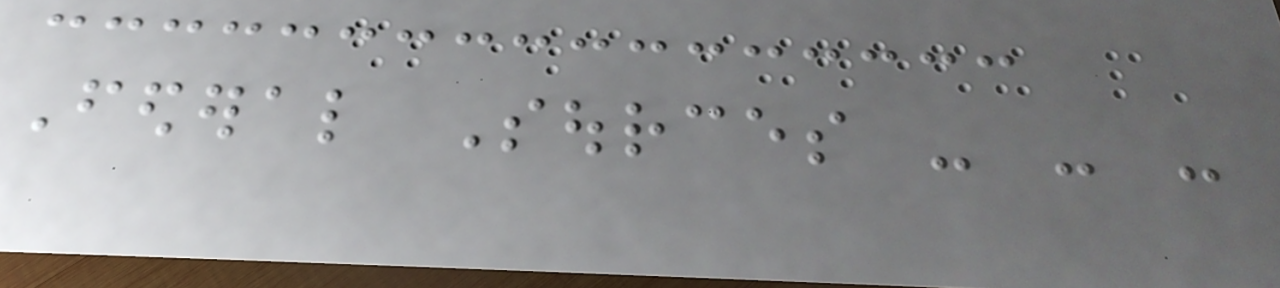Federal Sources - - -
